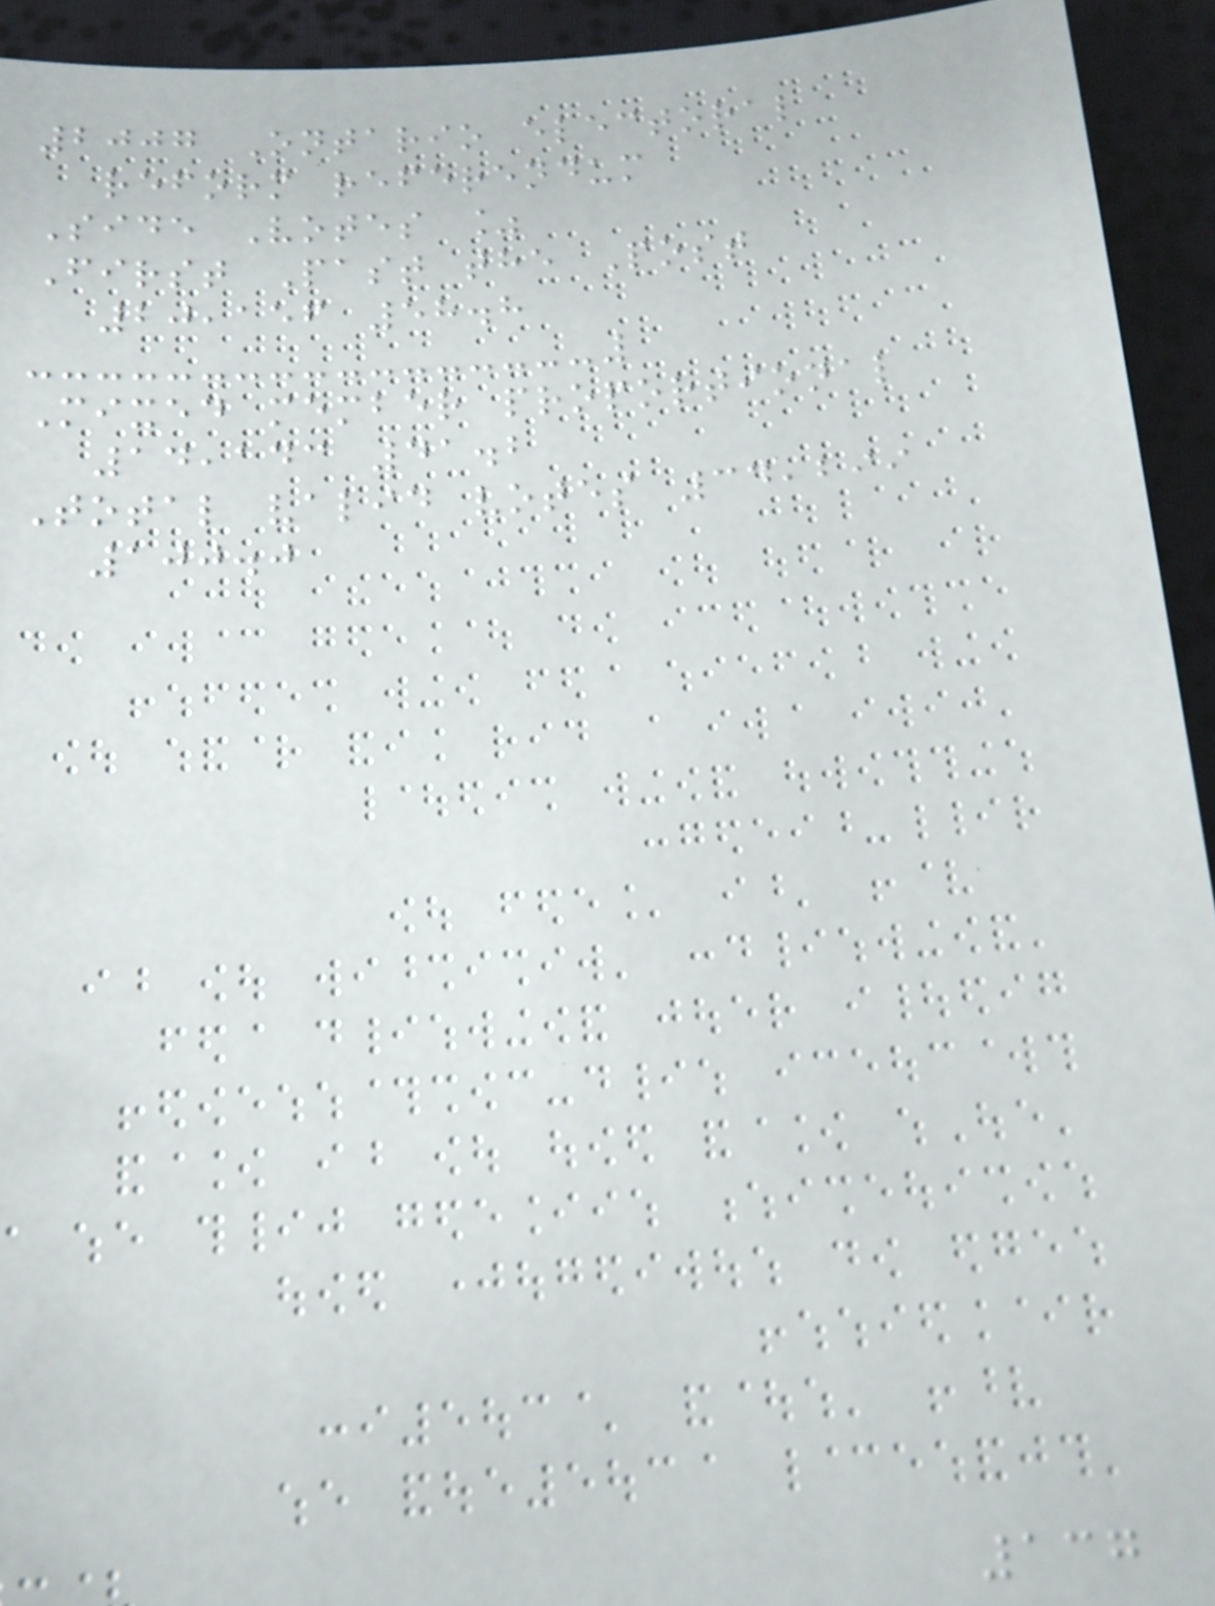2007 Ontario electoral
reform referendum
Side Votes %
First Past the Post
20,156 58.8
Mixed member proportional
14,143 41.2
Total valid votes 34,299
100.0
137
